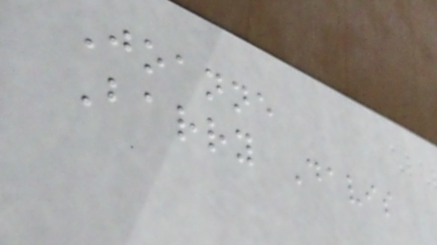Joanne
Barry Davis
